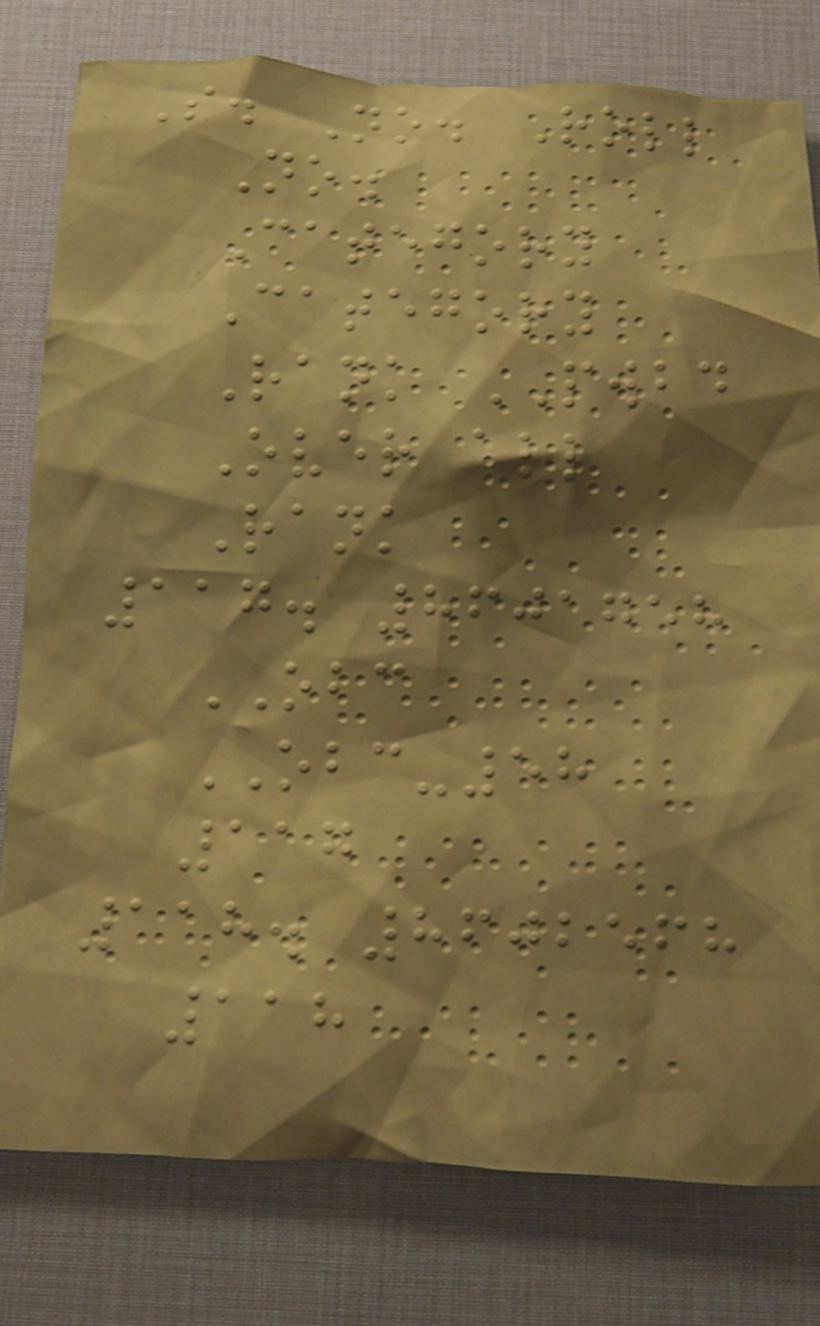S. No. Roll
No.
Category
Category
Rank PWBD
Over all
Rank
117. 8601758
OBC
OBC-58
117
118. 8602568
118
